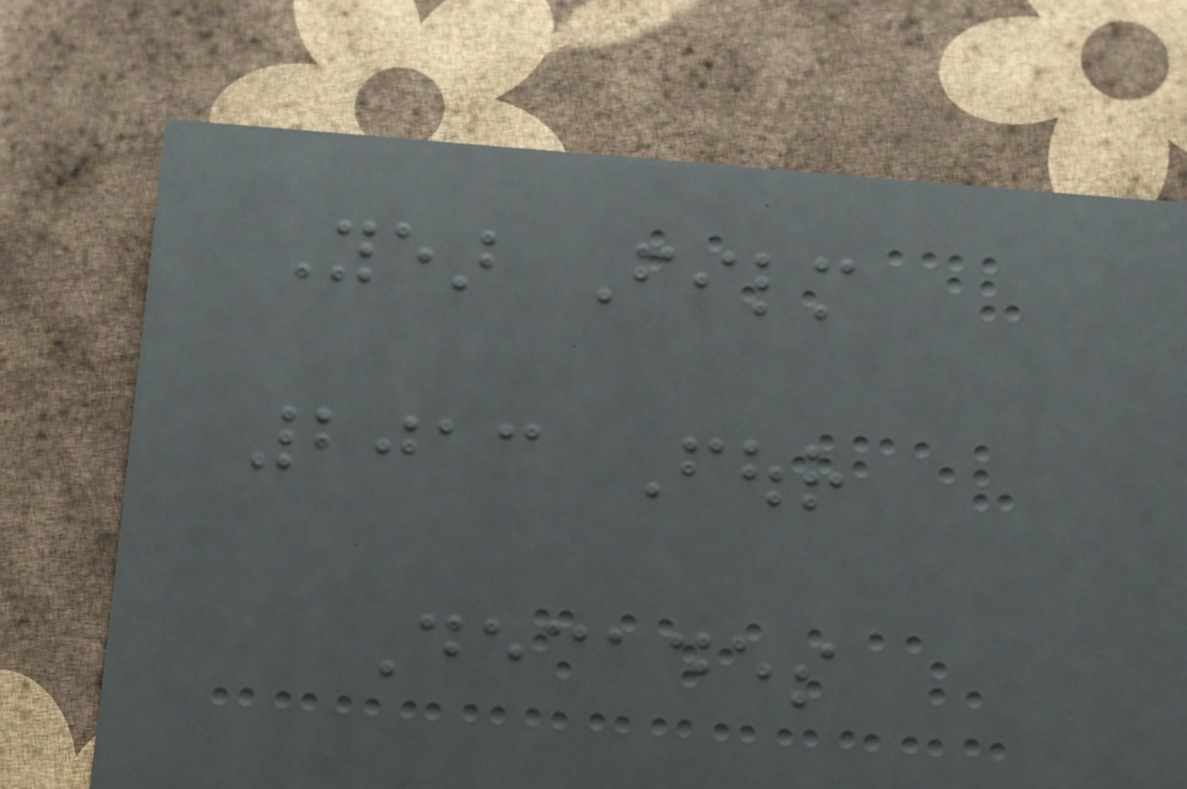Year Film
2013 Four
Decades
